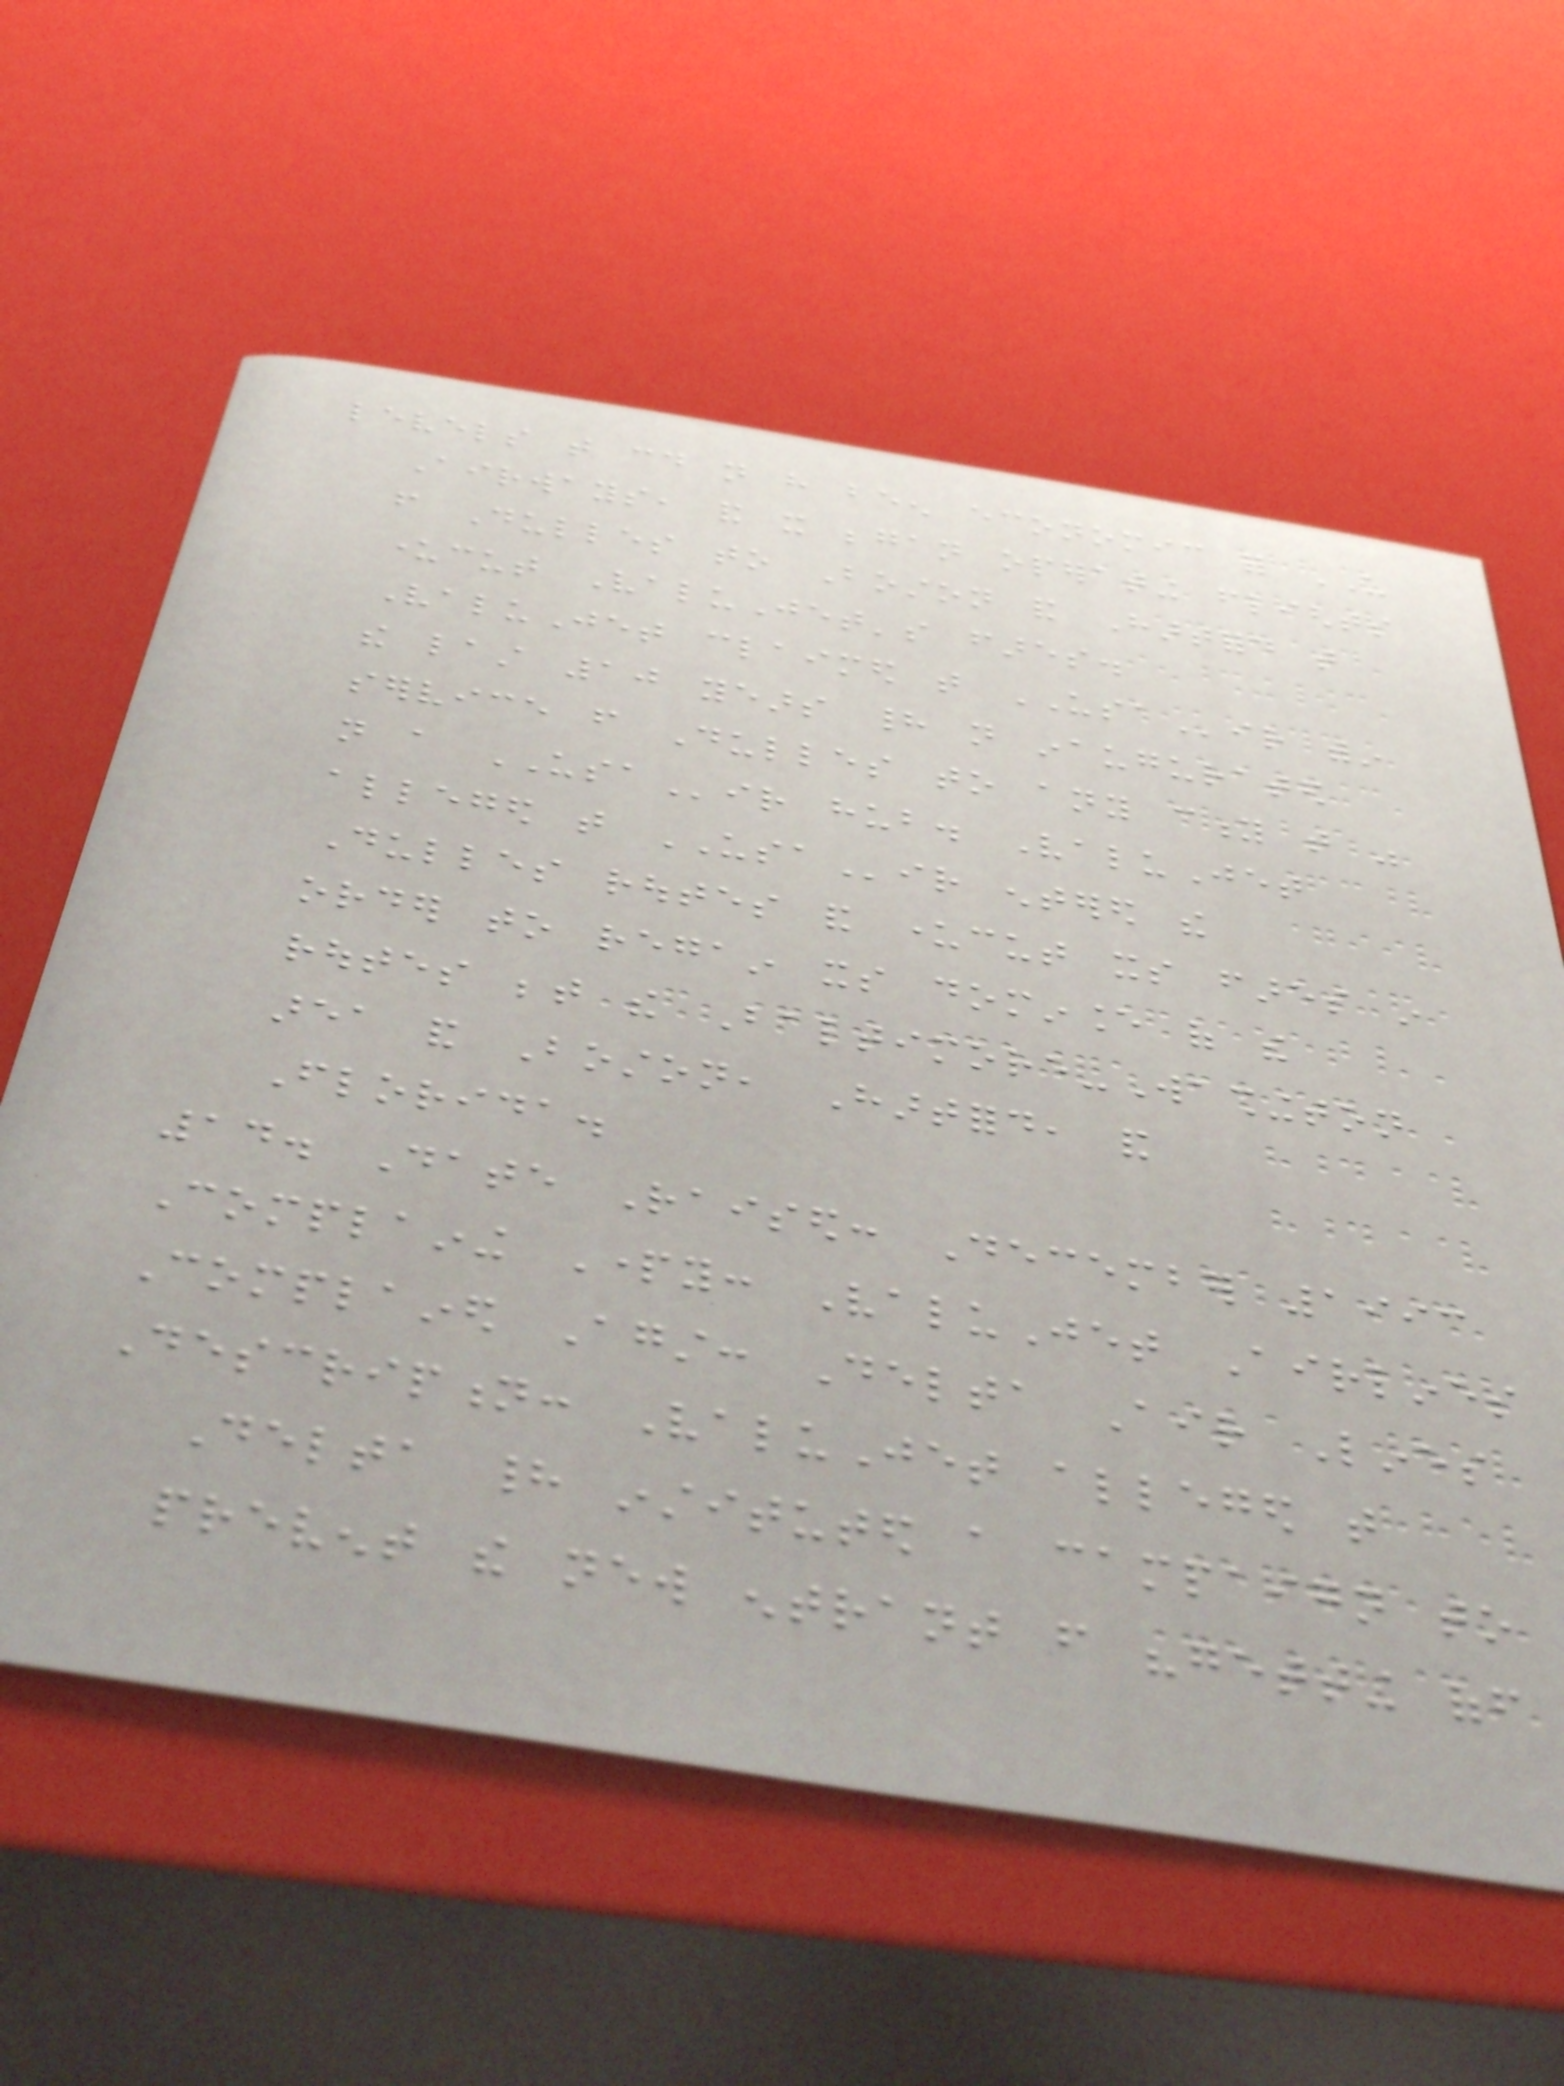levels that could not have been economic for US
Airways, and it began operating flights
from Dulles to Boston and Hartford that
undercut ValuJet's fares.
ValuJet claimed that USAir within
the last 10 years had not inaugurated
service from Dulles to any city that was
not a USAir hub. ValuJet
alleged that USAir entered the
Dulles routes and undercut its fares in
order to regain its dominance of the
routes between the Baltimore-Washington
area and Boston, Hartford, and
Florida.
14. Date Raised: December 1993
Complaining Party: ValuJet Airlines
Complained Against: Delta Air Lines
Description: ValuJet alleged that
Delta had instituted a campaign to
prevent the new entrant from "getting off
